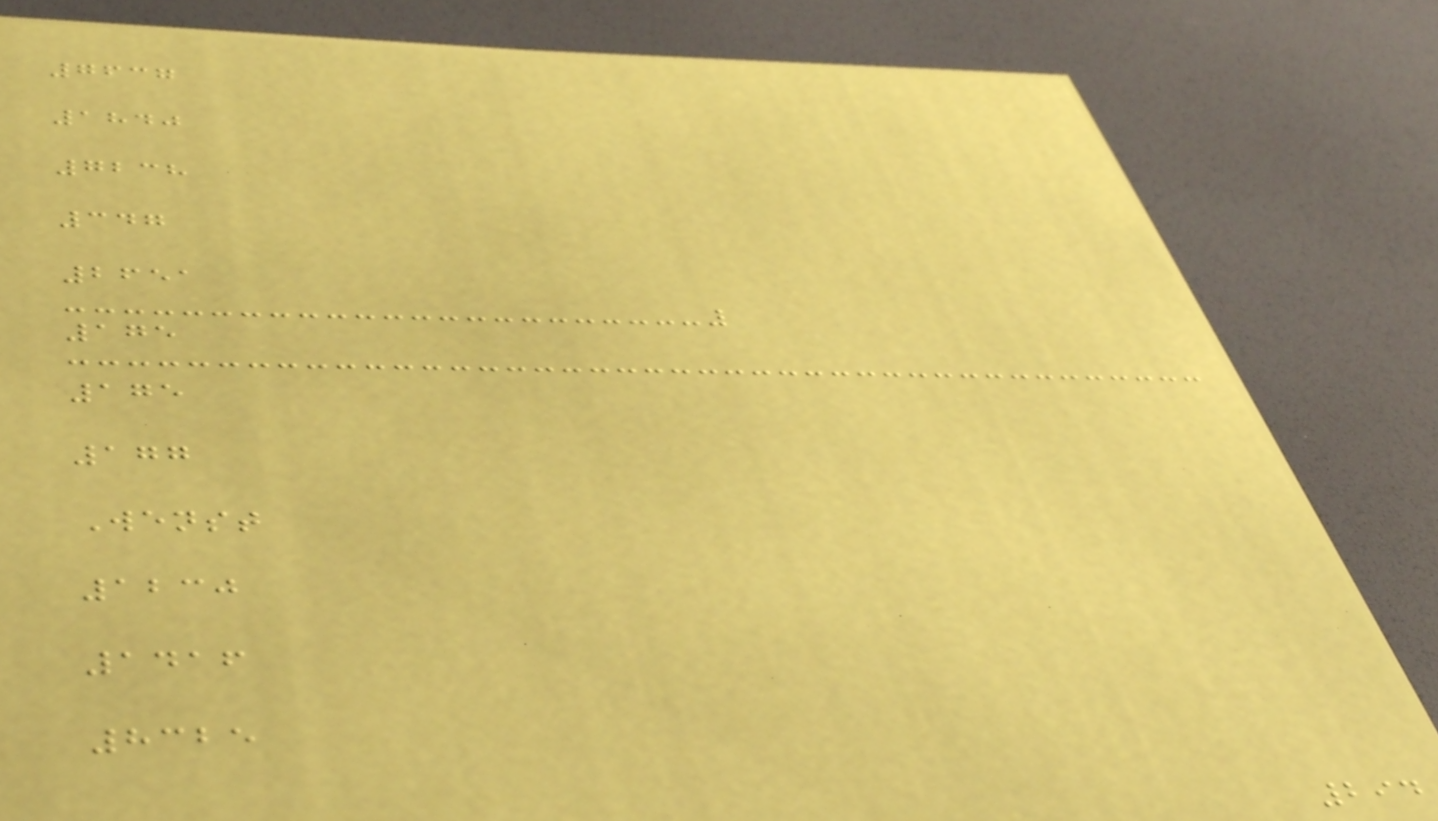7637
1840
7238
347
2651
175
175
177
Wenst
1230
1416
8325
294
